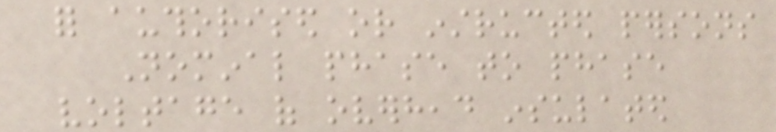for authorised or instructed persons
Nominal phase to phase
voltage of overhead insulated
